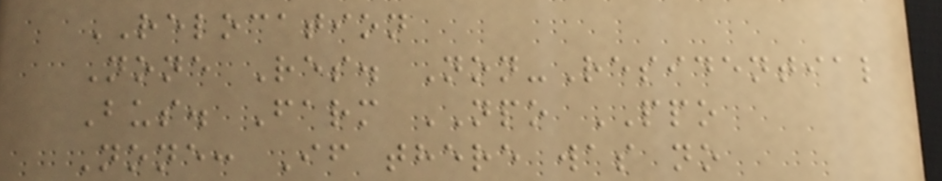RELOCATION
None Res. Non-Residential
Bus. Farm NPO PPO
None: If there was no
